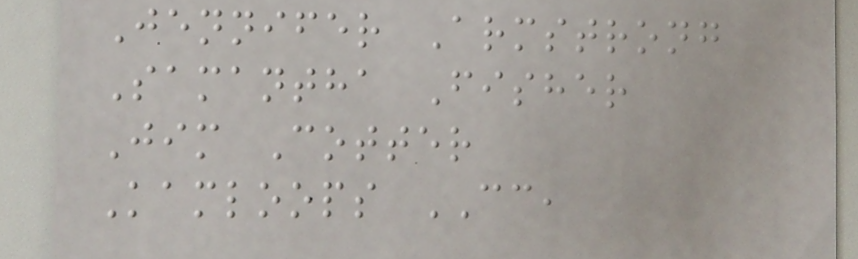Jennifer Armstrong
Samantha Fisher
Jim Cotter
Kamloops CC,
